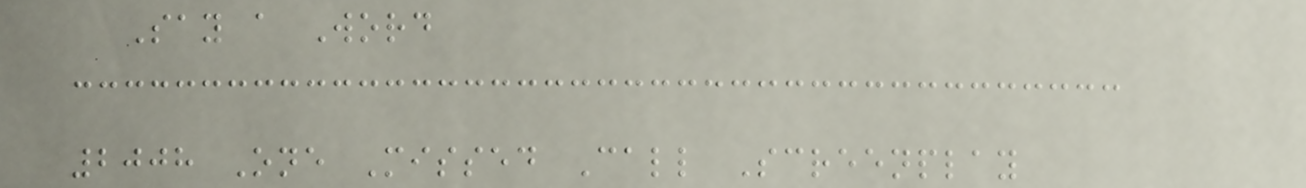Say a Word
2008 One Missed Call Screenplay
